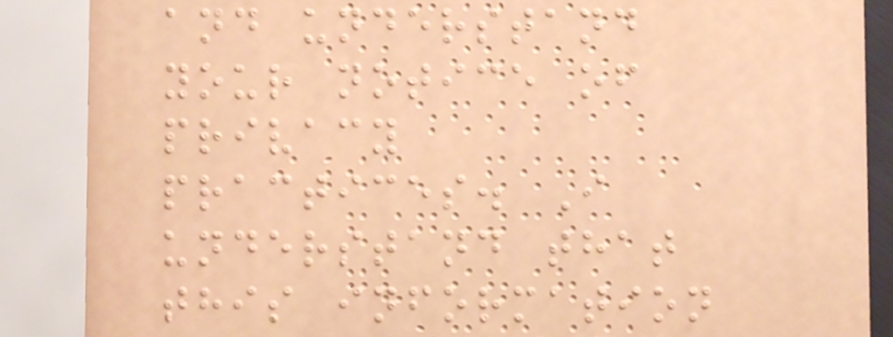and understand
your notice of
privacy
practices. I
understand that
this information
